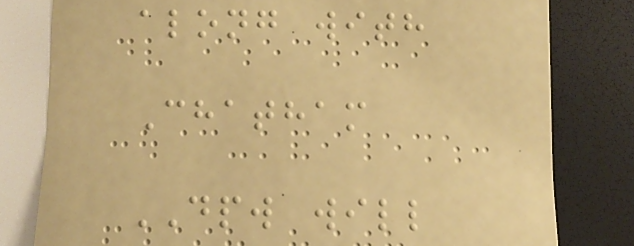along with
Chatham
DPW will
